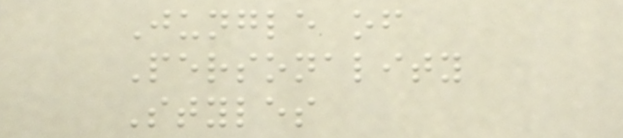Jungle of
Personality
Styles
